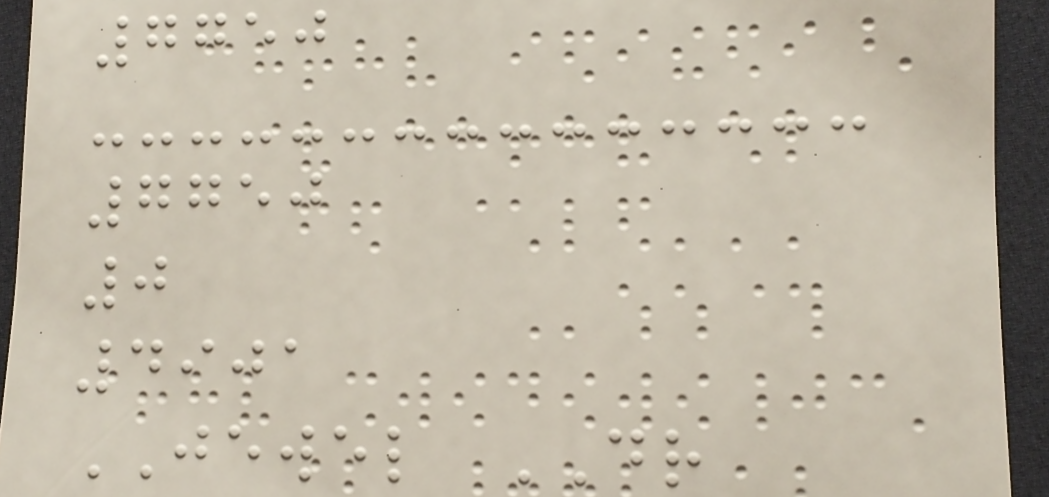7750
7750
0
4901
JEWEL DR
